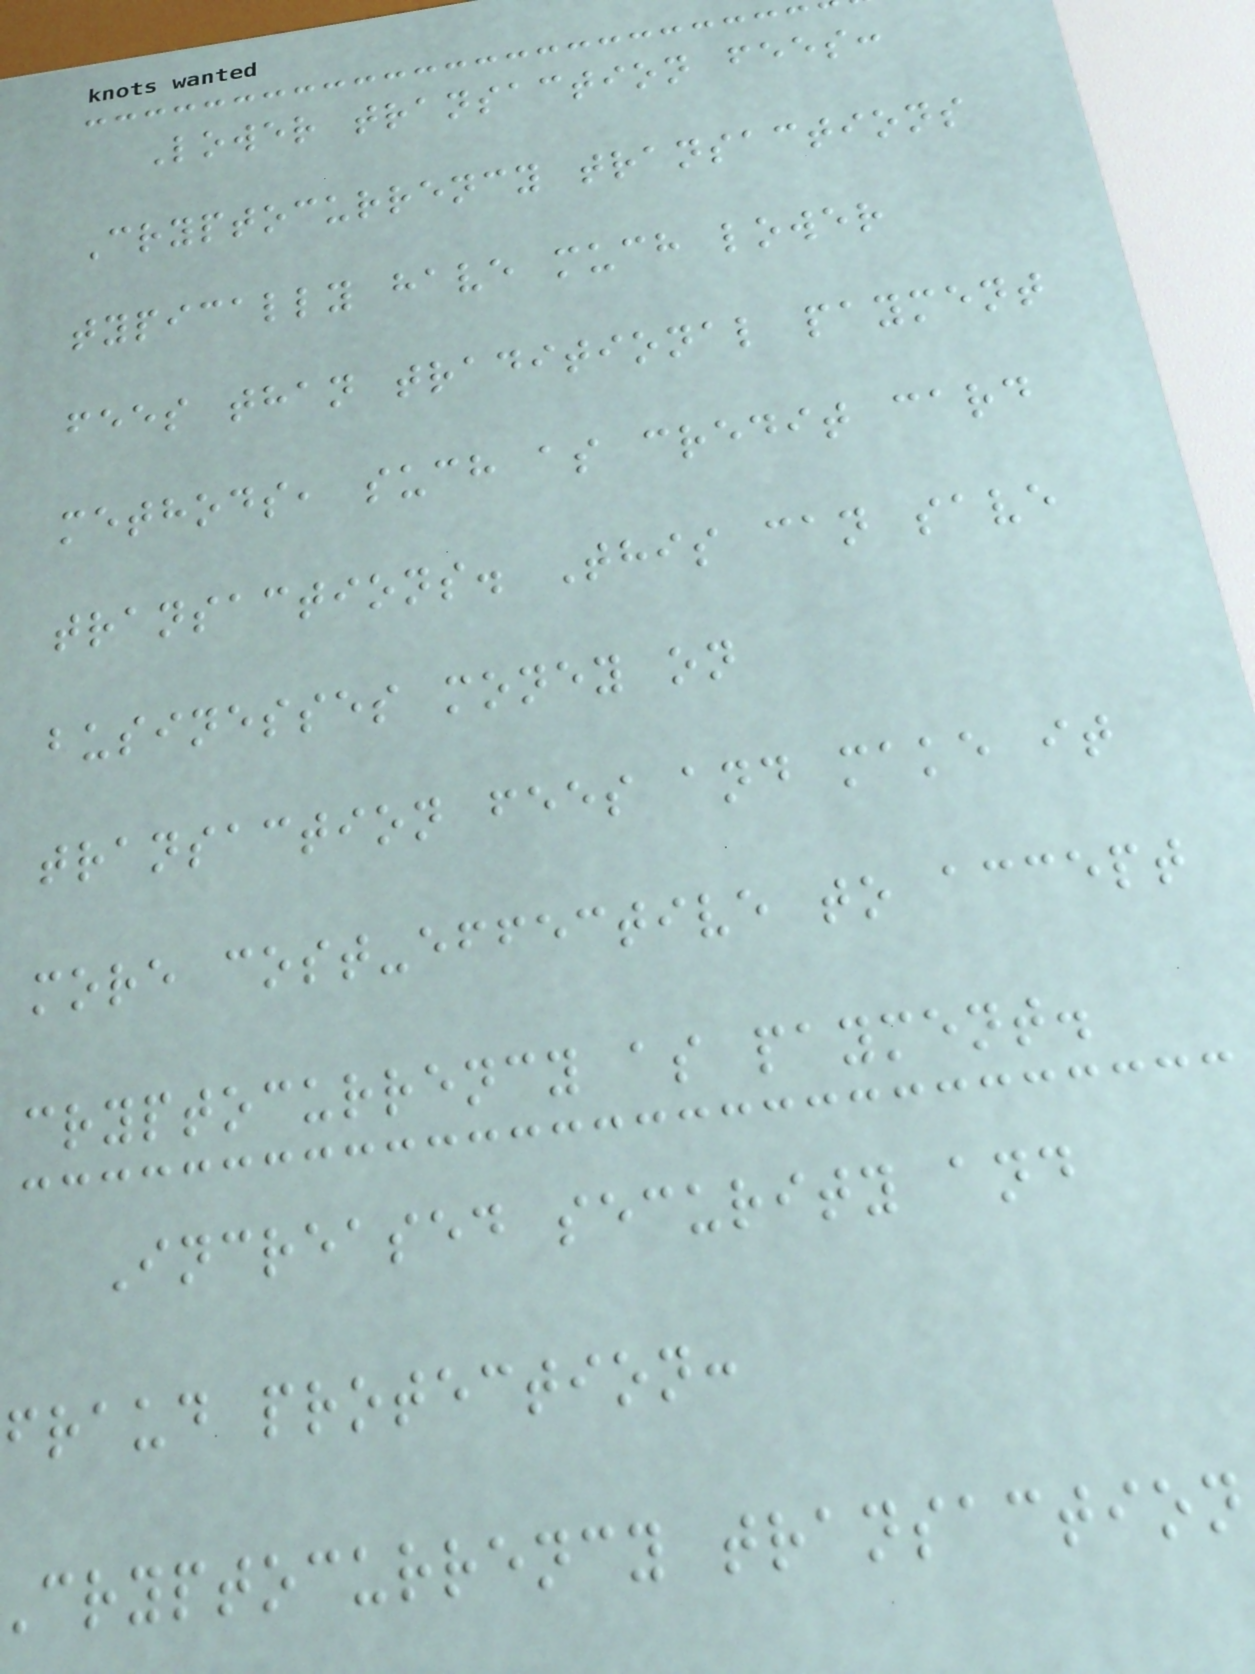Lower transaction fees:
Cryptocurrency transactions
typically have much lower
fees than traditional payment
methods, such as credit card
transactions. This can save
businesses money on
transaction fees and make it
more cost-effective to accept
cryptocurrency as payment.
Increased security and
fraud protection:
cryptocurrency transaction
